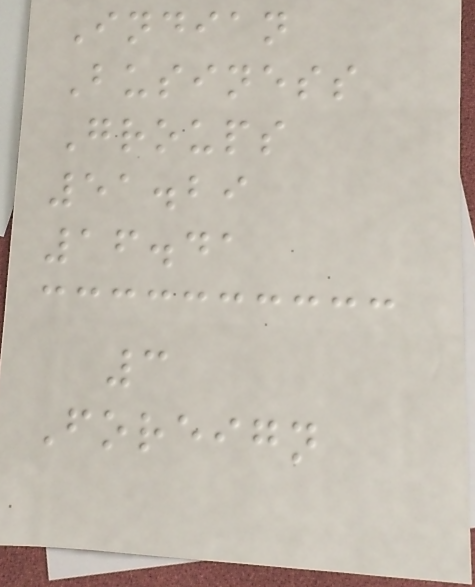Indian
Business
Groups
51.29
16.41
3
Foreign
